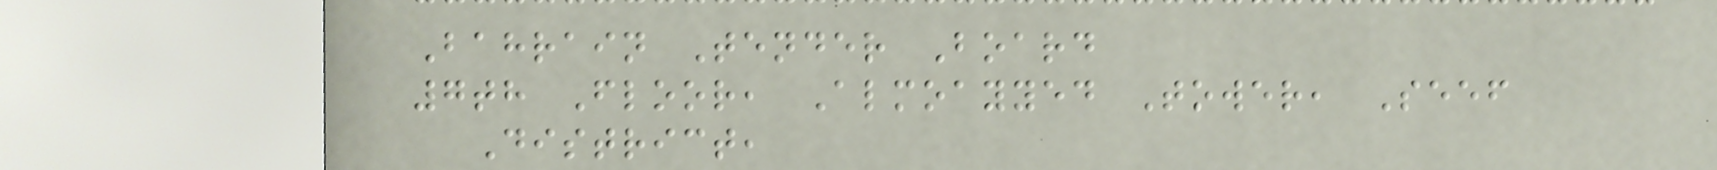Bahrain Tender Board
7th Floor, Almoayyed Tower, Seef
District,
